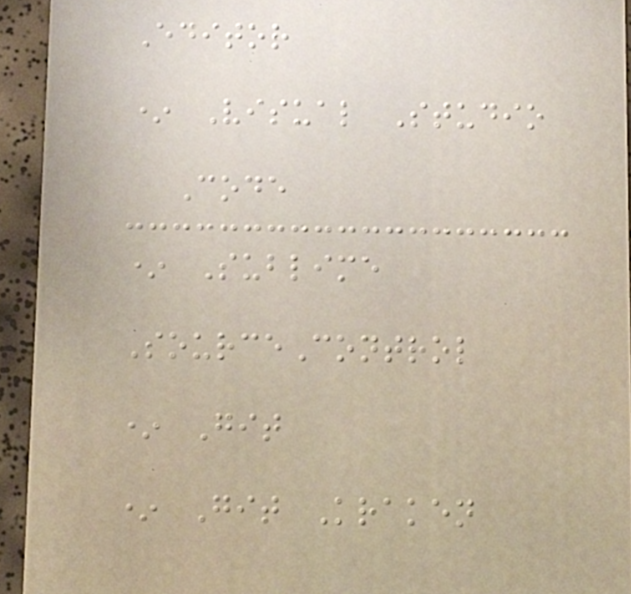Editor
* Visual Studio
Code
* Sublime
SourceControl
* Git
* Git Kraken
